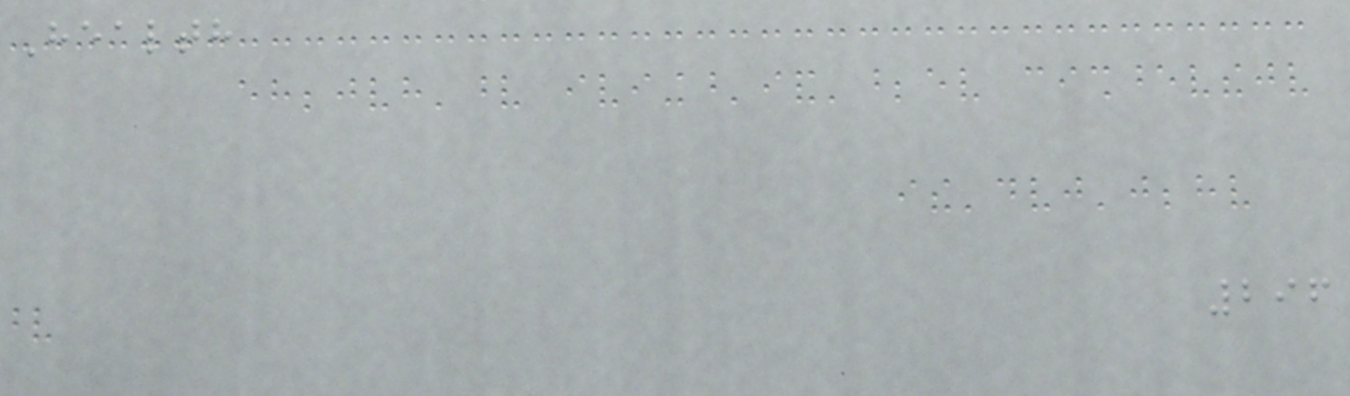Health
296
